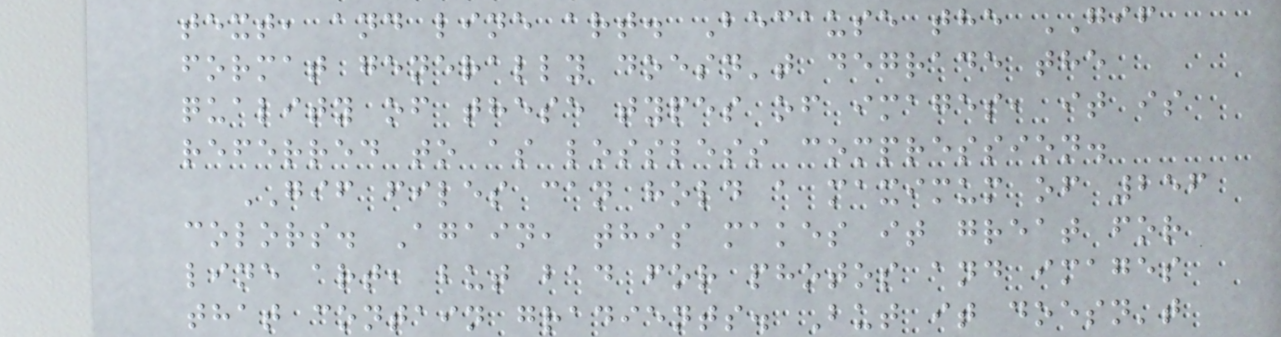text, and line art. Because the GIF
format generally doesn't degrade the
quality of these types of images, it is
referred to as lossless compression.
GIF files can hold a maximum of 256
colors. Again, this makes it great for
line art, but bad for photos and images
that contain gradients. But it doesn't
